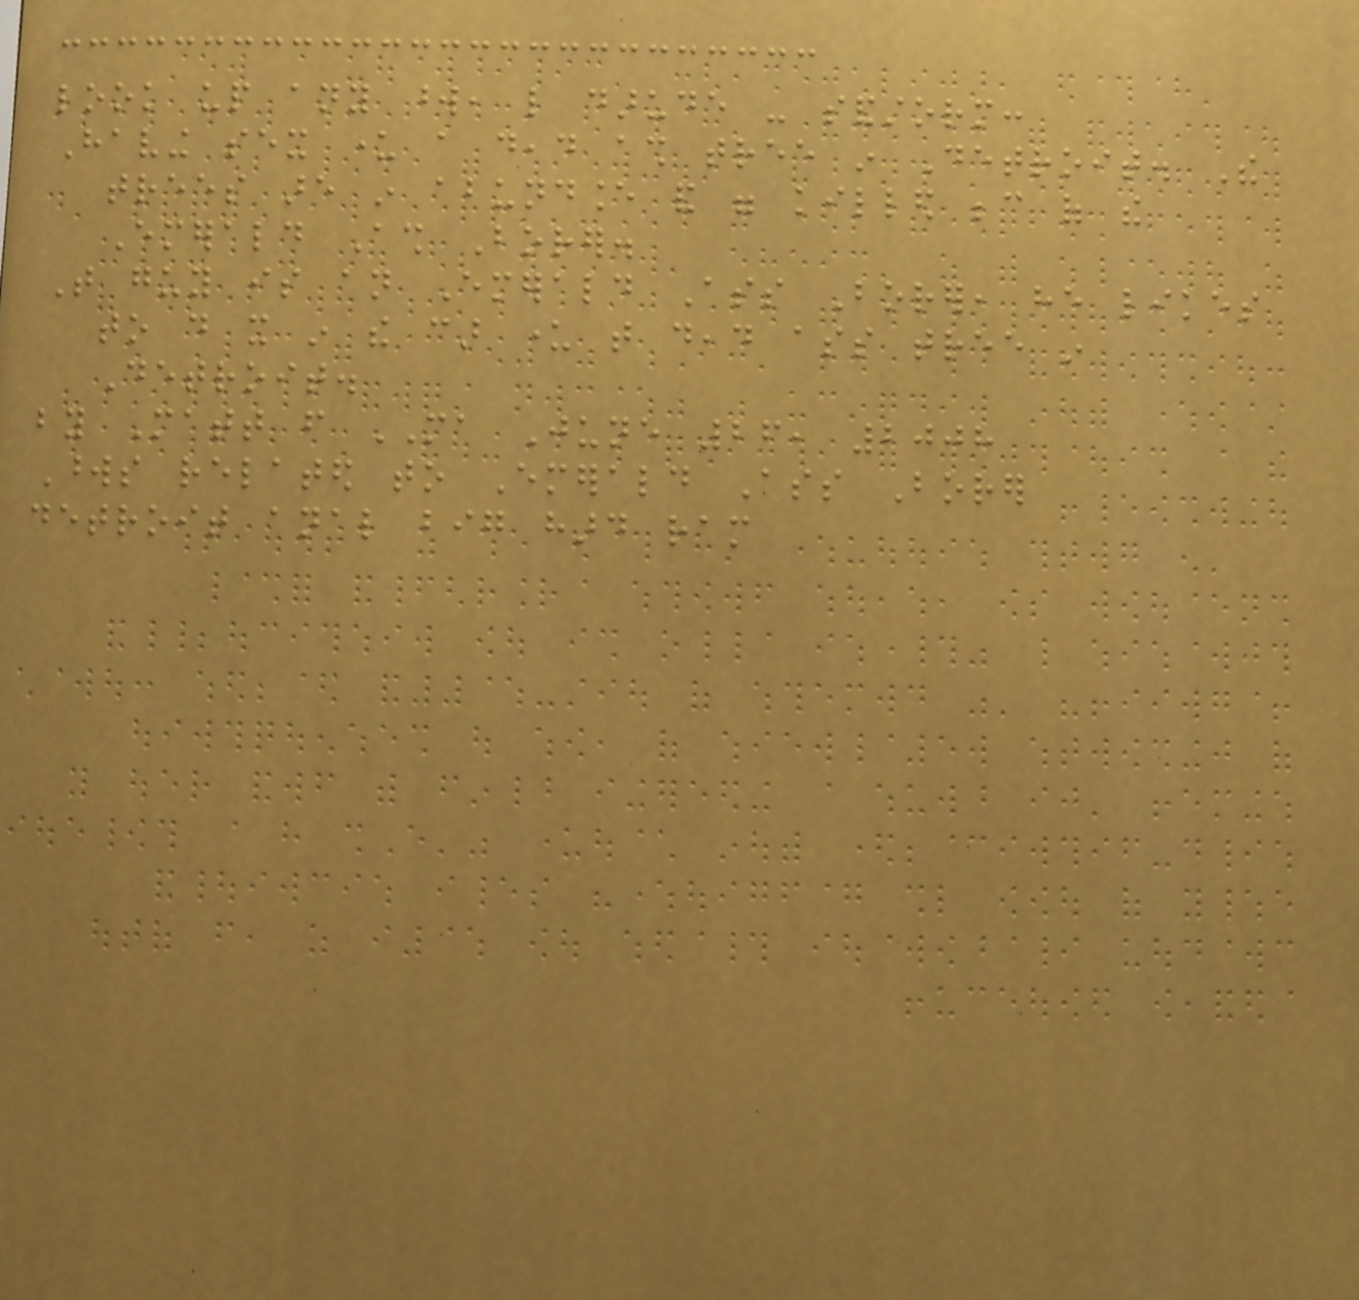look up any word, like darude - sandstorm:
Having sex under a dead ash tree in Detroit. The
trees are in abundance and were killed because of the
Emerald Ash Borer.
That guy is an Emerald Ass Borer, he likes
to do it in the car under that dead ass tree in
Detroit.
by Matt from MA June 26, 2008
Words related to Emerald Ass Borer
detroit anal big hard ram
